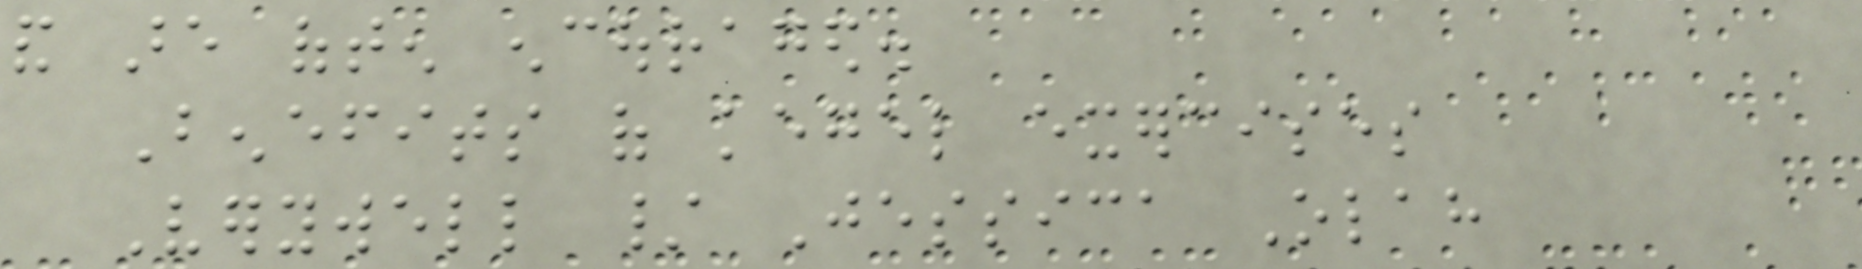and are often encouraged.
Benefits of kegel exercises
Verywell / Jessica Olah
